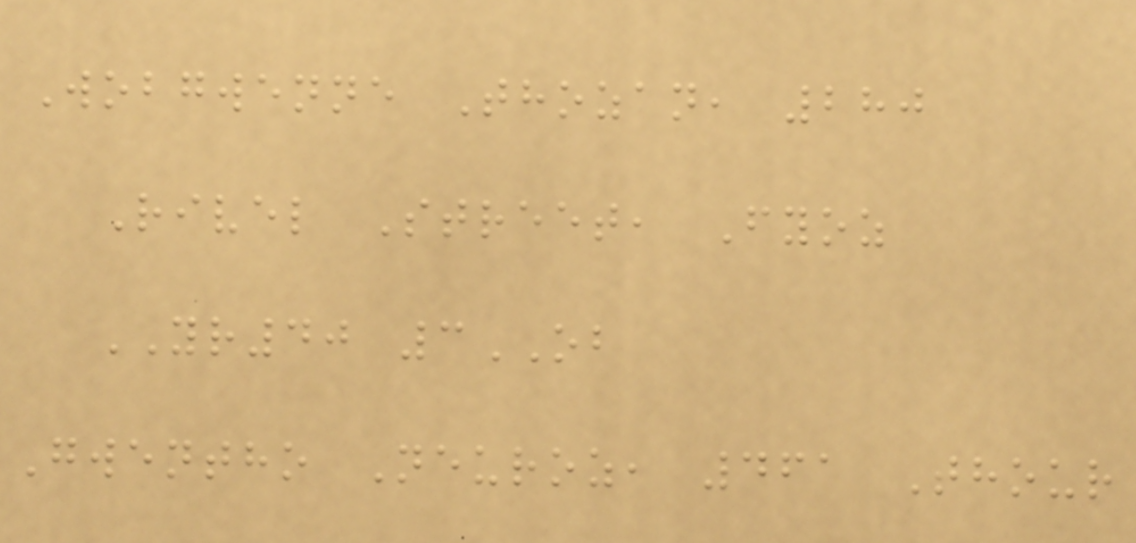Wobgwenne Thozan, 280
Rivel Street, Fyoz
YR40 3OB
Gwentho Neuroz, 461 Thour
